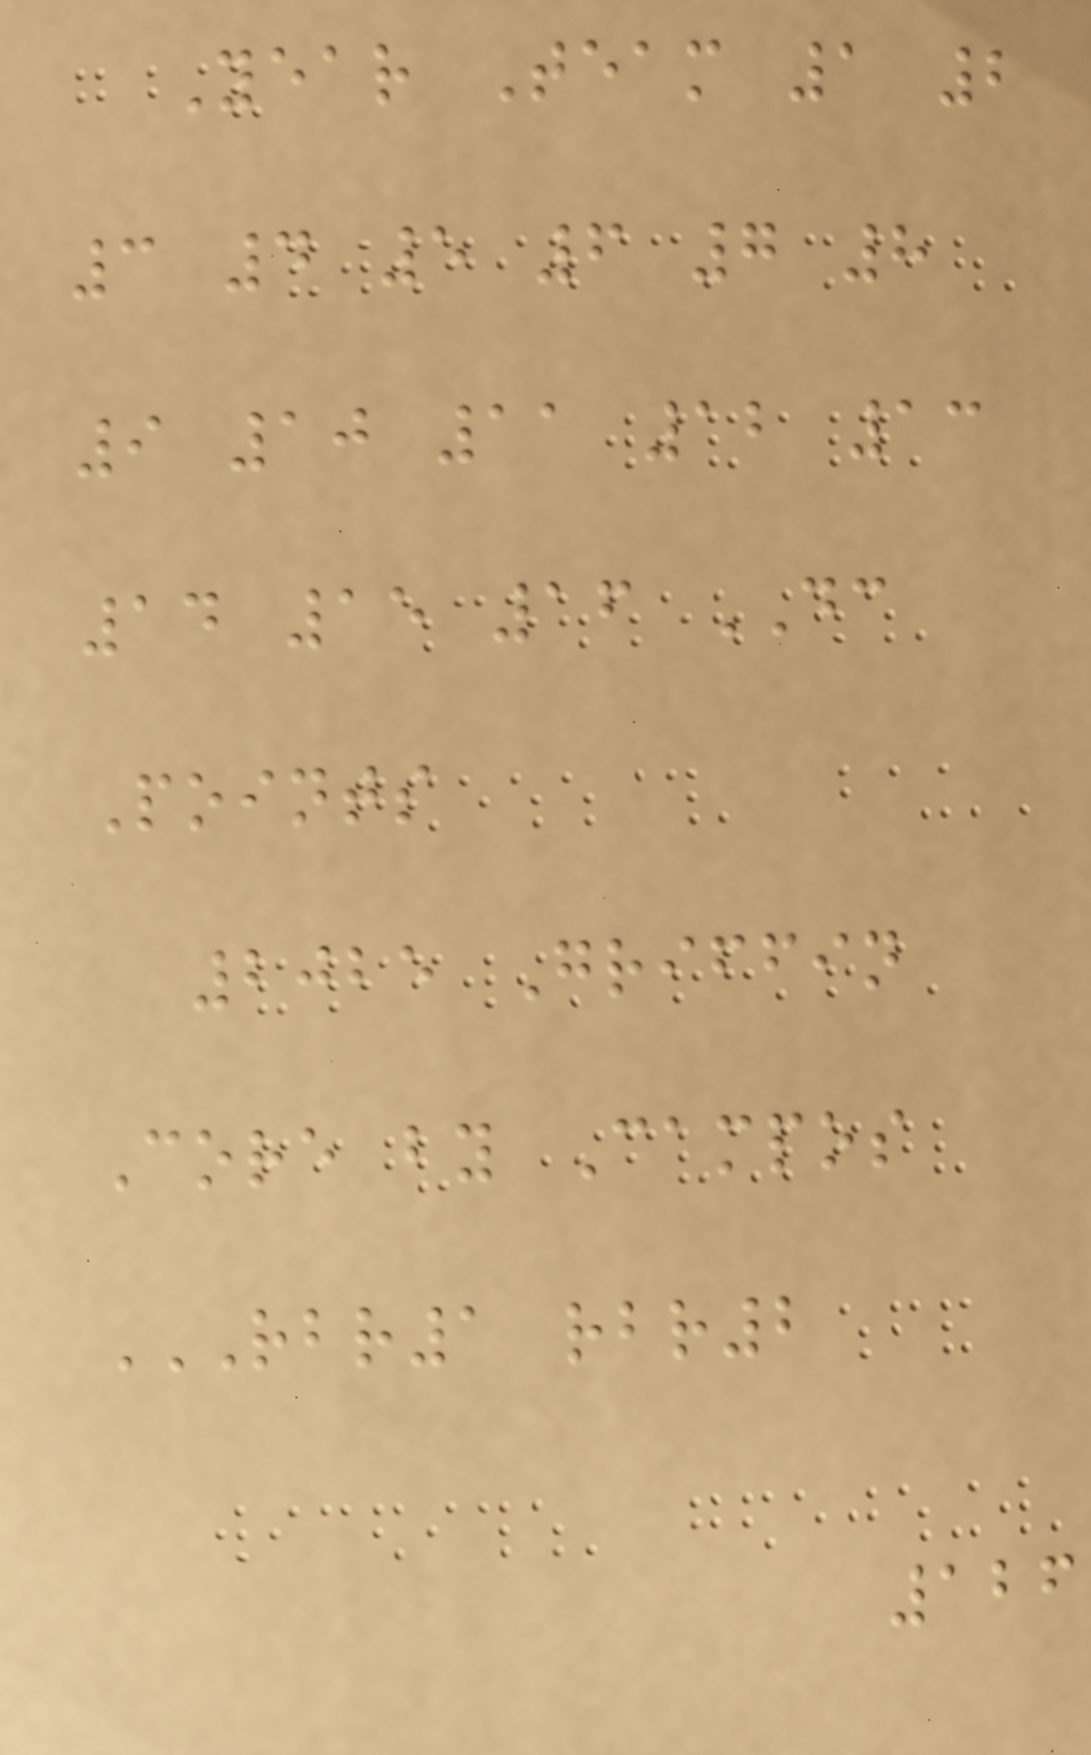Year Team 1 2
3 4 5 6 7 8
9 10 11 12 13
14 15 16 DC
Points
2025 Griffin
Core by Campos
RBR1 RBR2
126
